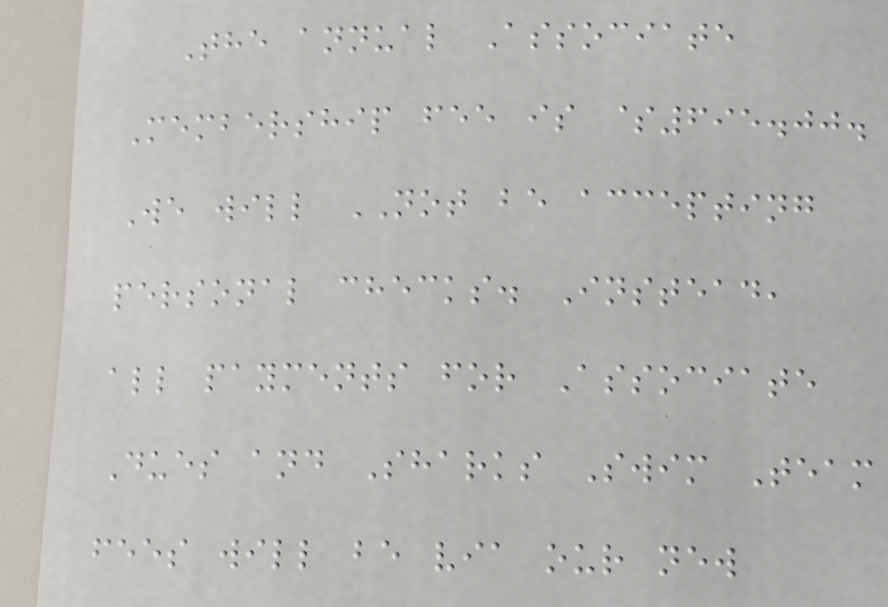The annual Associate
Membership fee is $695.00.
We will NOT be accepting
personal checks. Instead,
all payments for Associate
Dues and Sharks Swim Team
fees will be via our new
